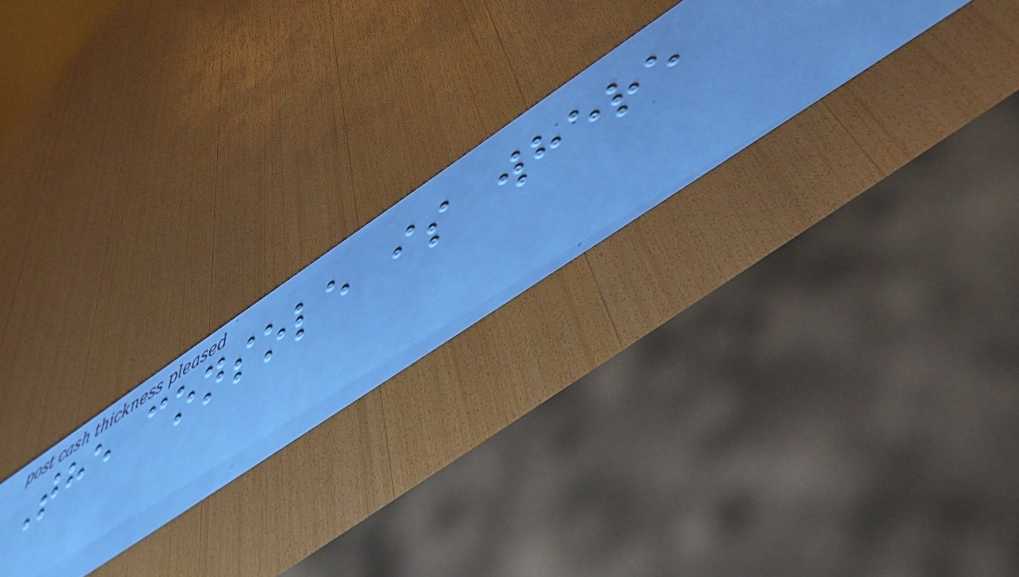The console is where
